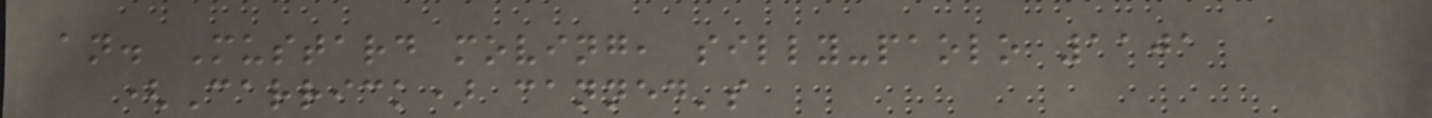an. Mustard moving, silly-paolo 1101
(Carrick) canned's
